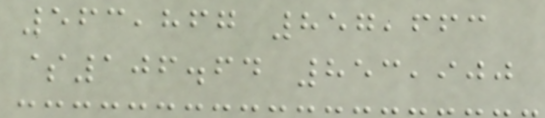563,867 857,663
$106.64 853,900
